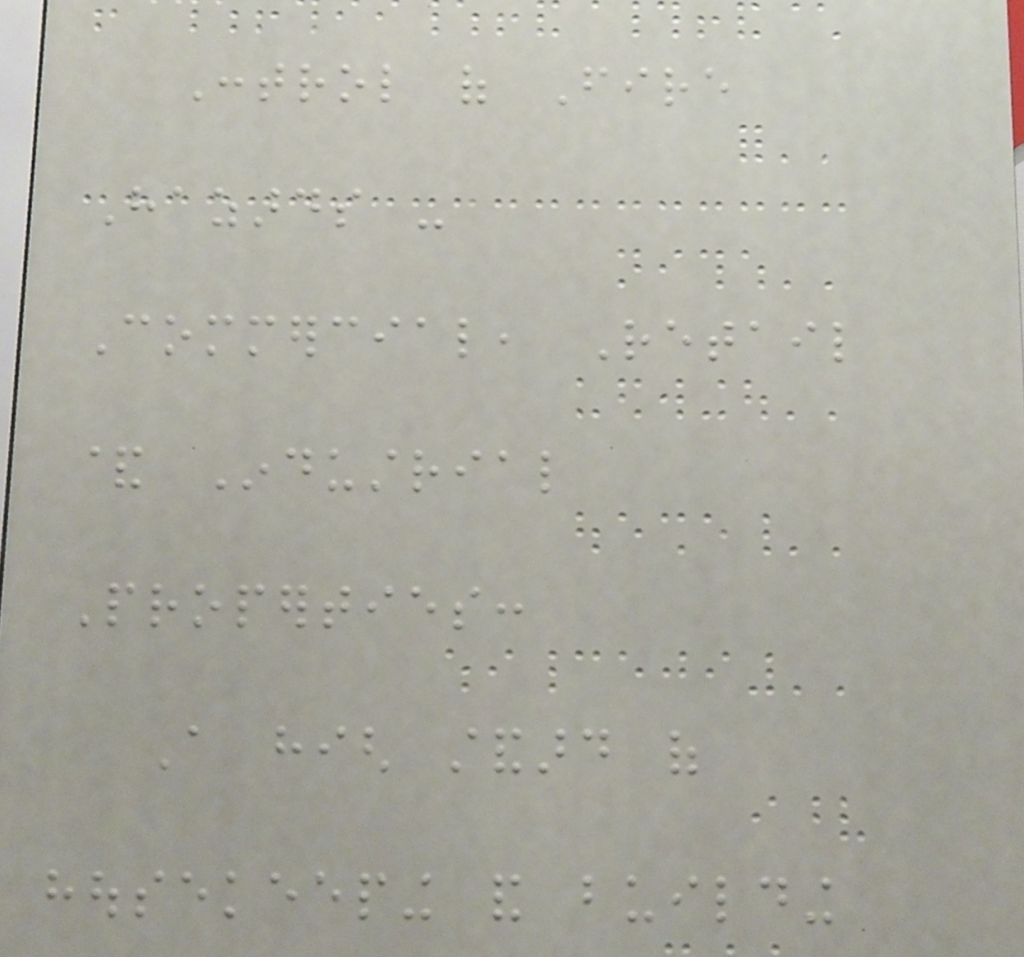Control of Fire
Hazards -
Commercial, Retail
& Industrial
Properties:
A high standard of
housekeeping and building
